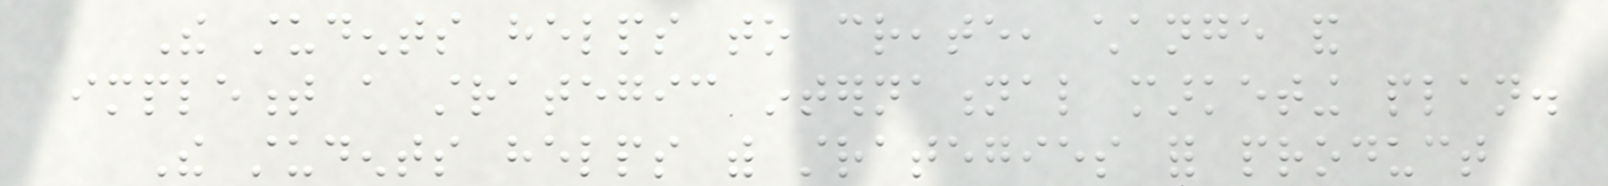The students helps to create, change and
implement a strategic international marketing plan.
The students helps with strategies for product
